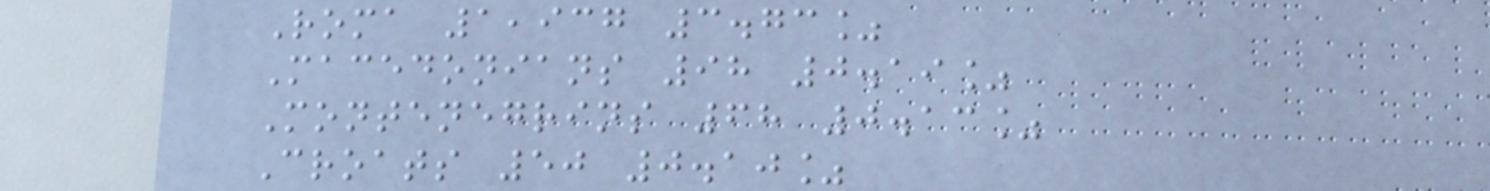Roma 1,937 3.73%
Macedonians 98 0.19%
Montenegrins 68 0.13%
Croats 50 0.10%
